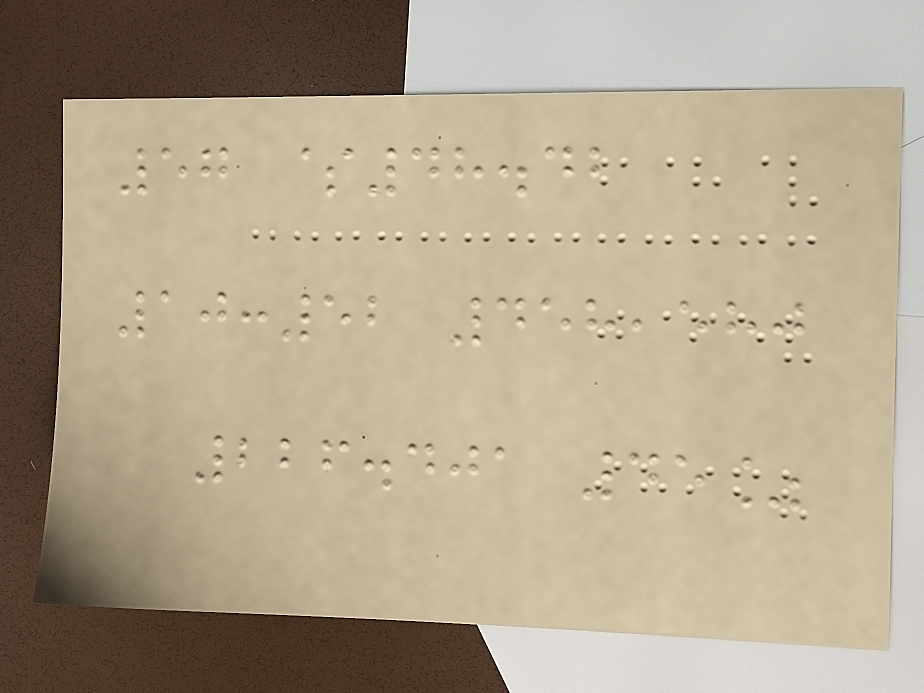57 $48.42
10:52 458,580
226.401 45%
